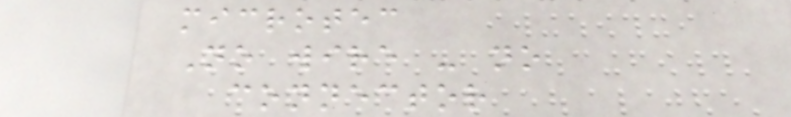microtec
No wire - no
connector
